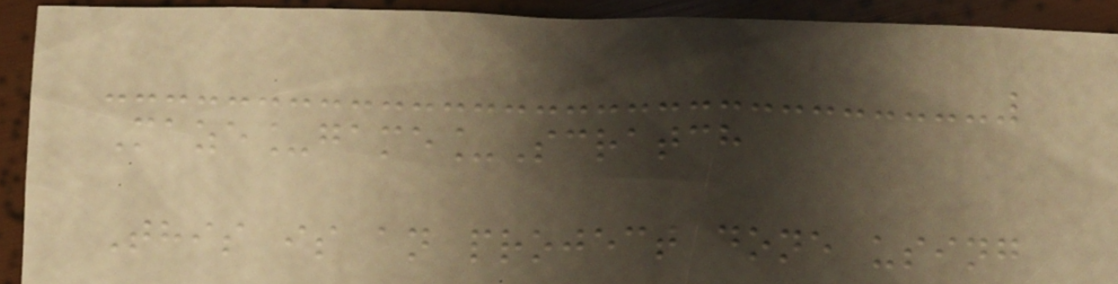Maze_game_Scratch
This is an project done using
